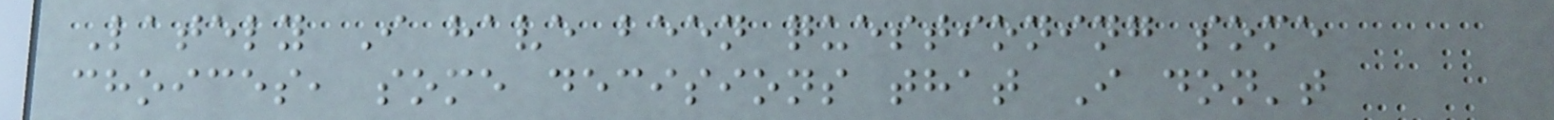Lately I have been questioning some
choices, some decisions that I don't
